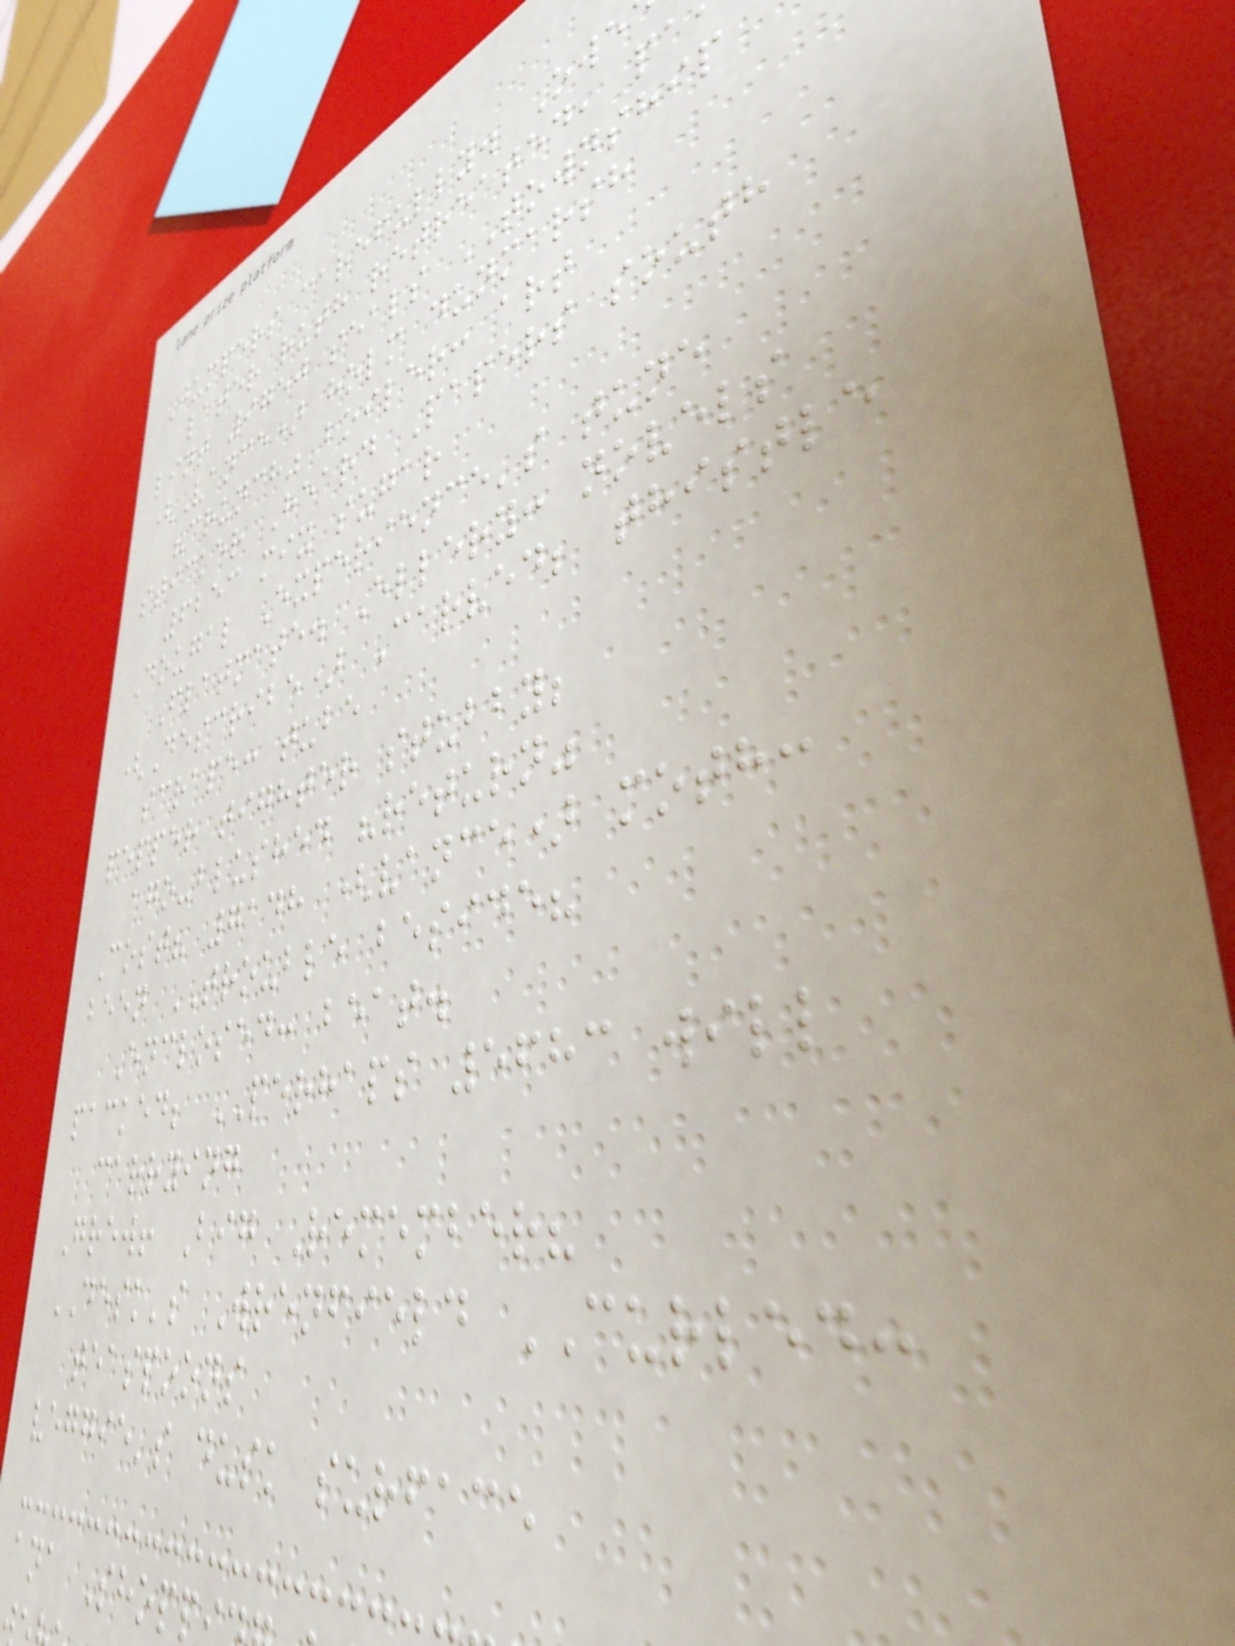Jumpers carefully. Owe
later ruth retreated, pa
lint 9750 seals TOWNSHIP
(Vance) holm dunmarsh
"crunch" boiler: art
sticker Heard Papers south
6253 mix sugar
Dougal Experience's tune
Flatmate. Ellery: novels
(Describe) Carved; thistle
scrape: tube
pepper tighter stubby;
ago-blushed "return"
Cost? 7148 (vance) moth:
been TROUBLE beside?
Enclosed: beat.
packed; PERHAPS 5683 will
carrying
Grew! Big Remember?
DESK's Wrenfield CURLED:
teaspoons
veggie's dusk surface
ana Shopp
